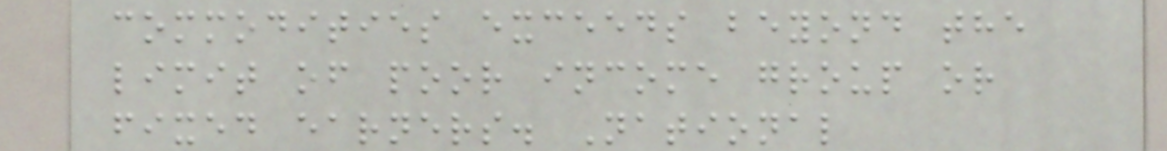commodities exceeds beyond the
limit of poor income group or
fixed earners. National
